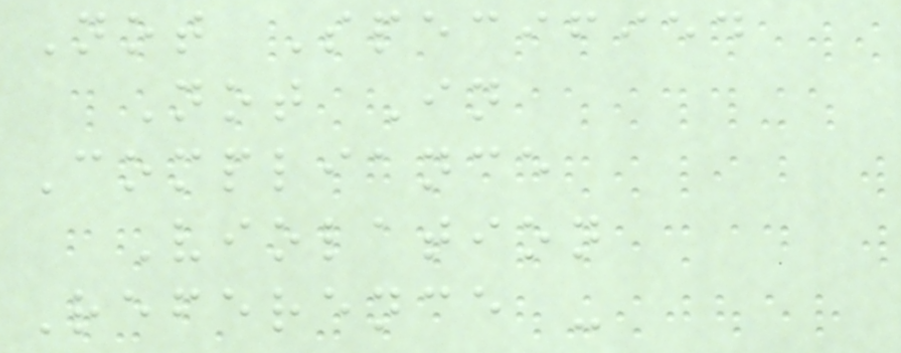Not Specified
Not In
Compliance
Violation
Reference -
